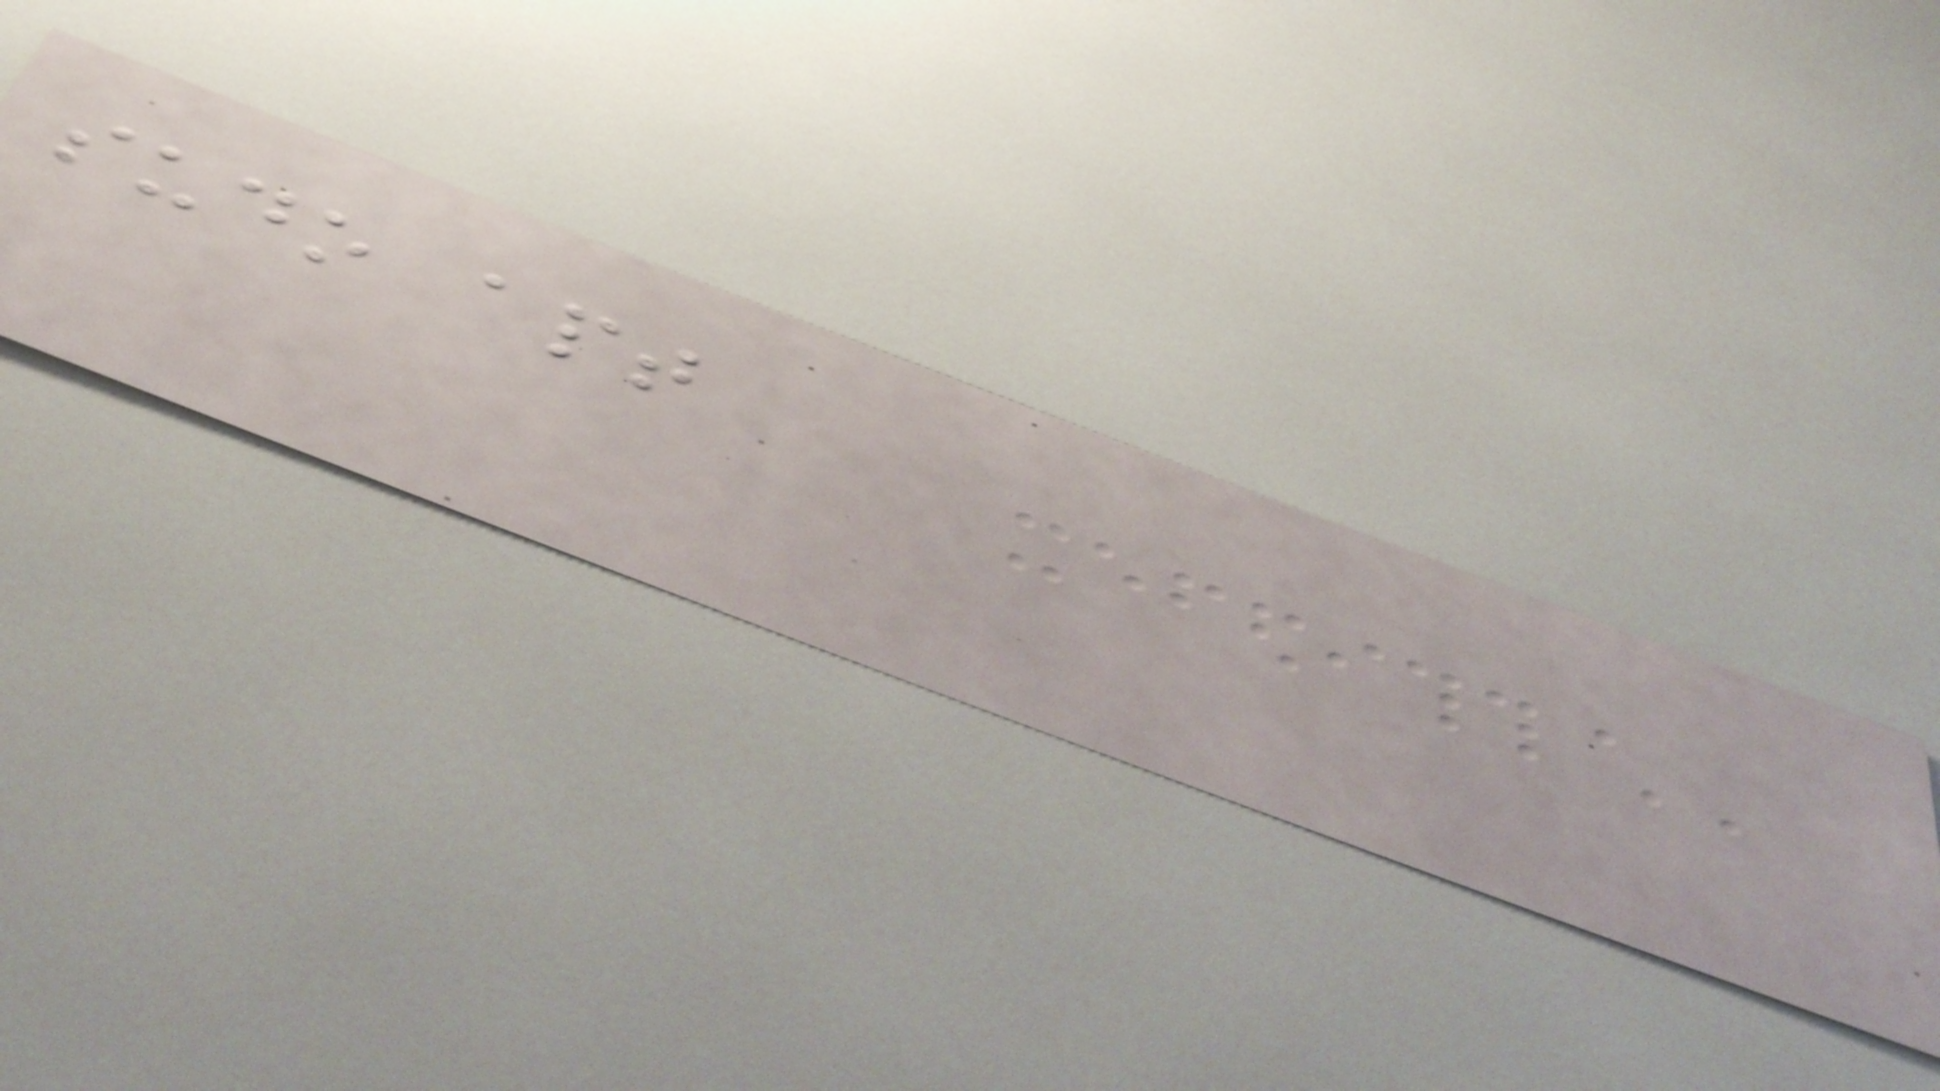sudo apt
